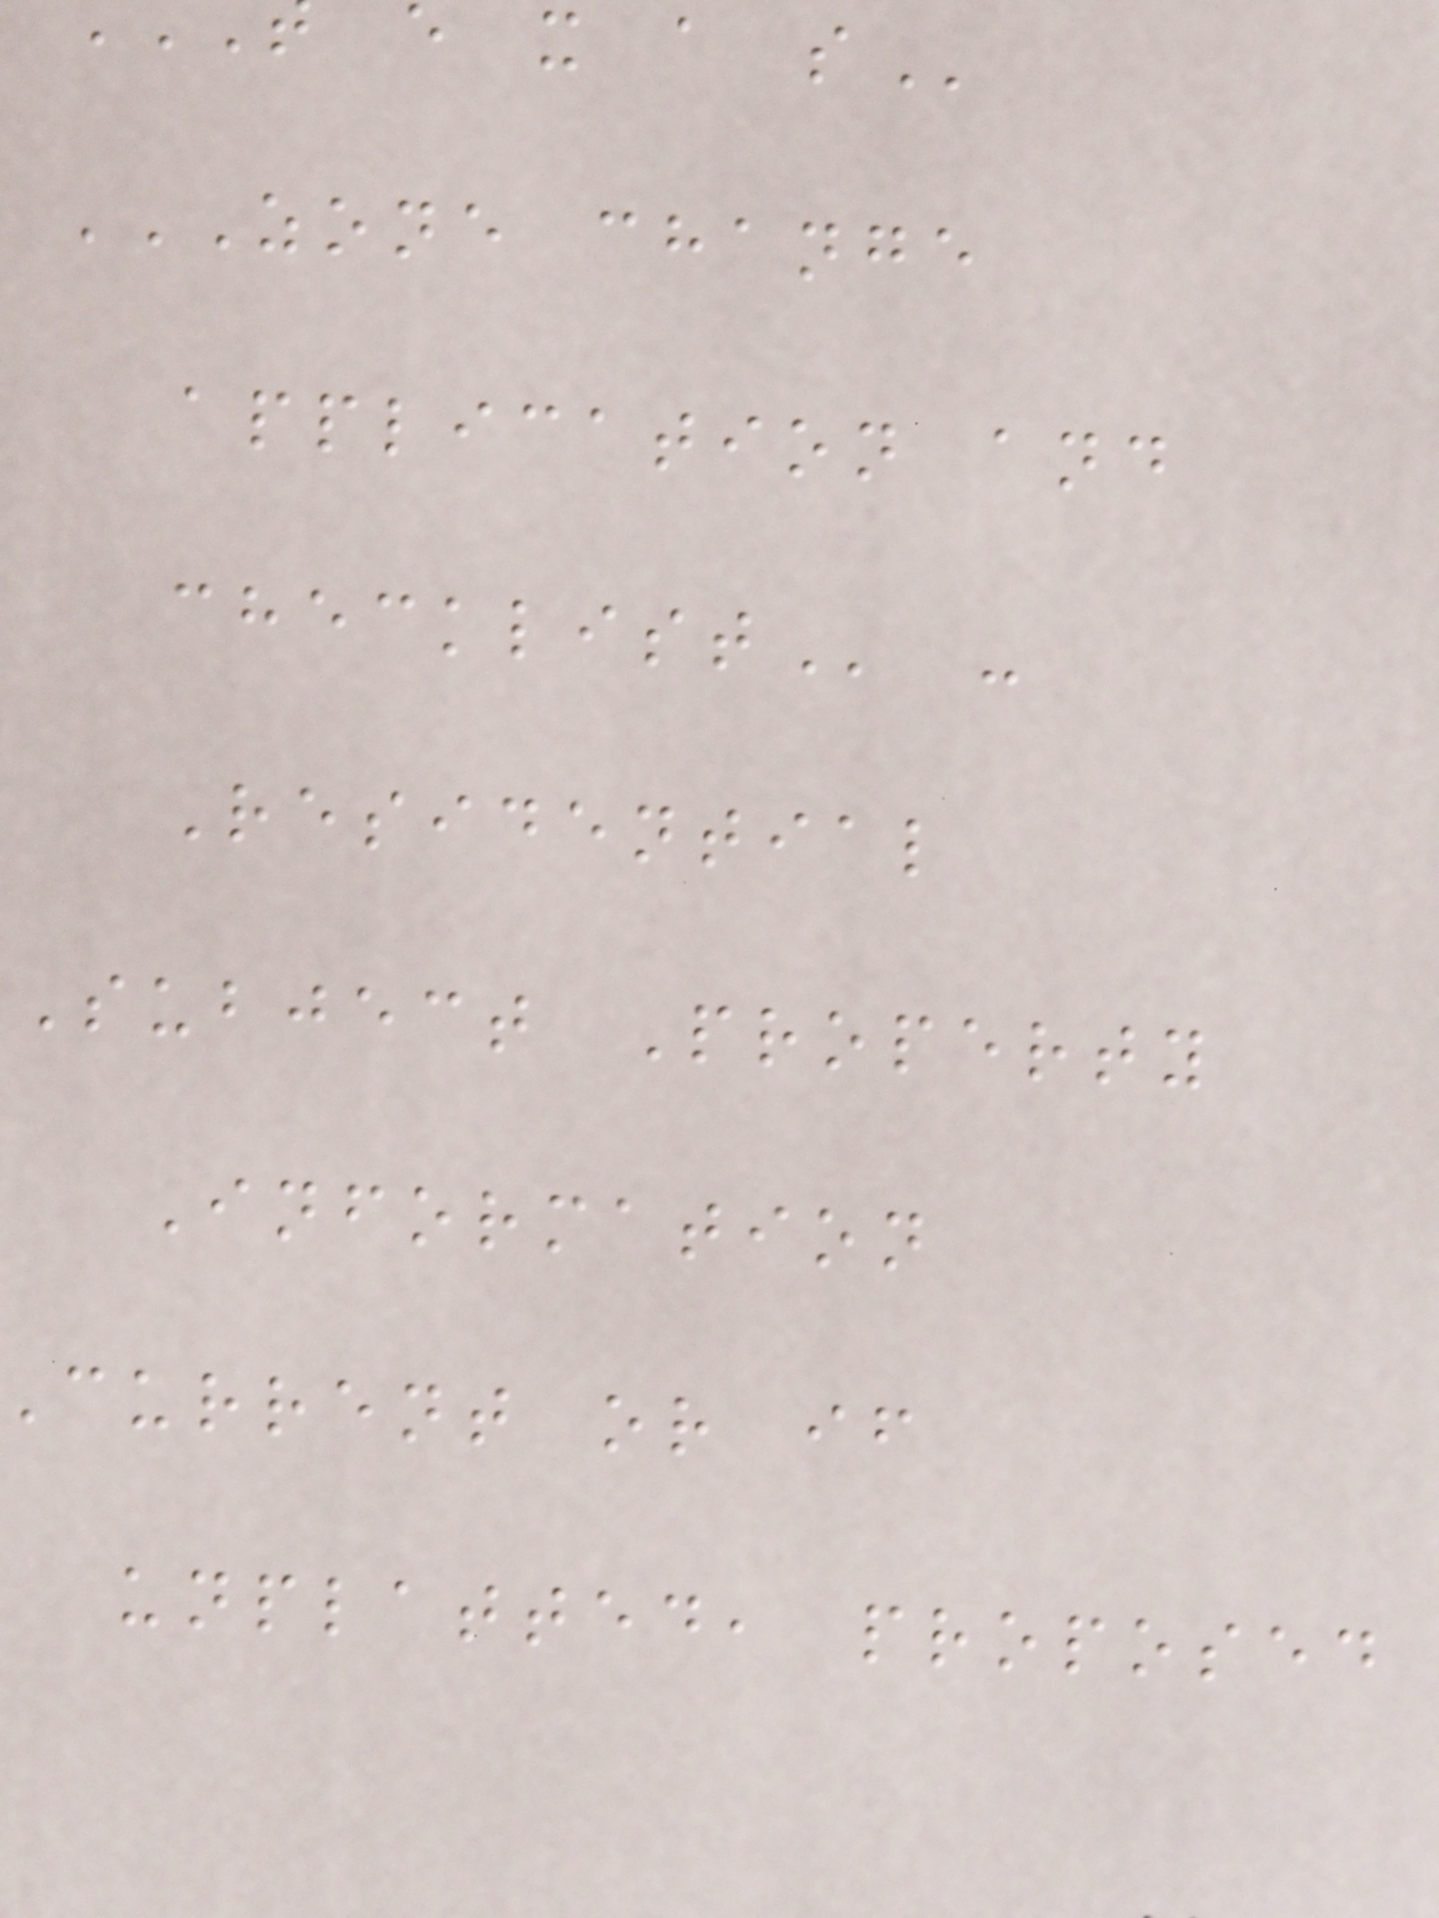e x a
ZONE CHANGE
application and
Residential
Subject Property
Information
current or if
unplatted, proposed
